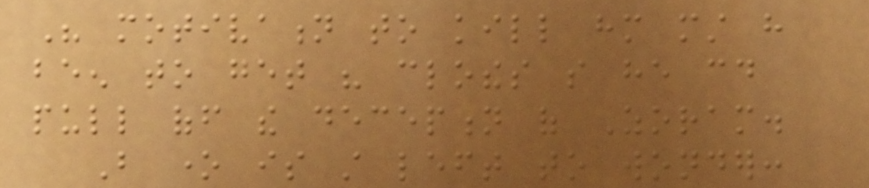His motivation to kill him must have
been to get his clothes so he could
pull off the deception of Zoram.
But one is still left to wonder:
